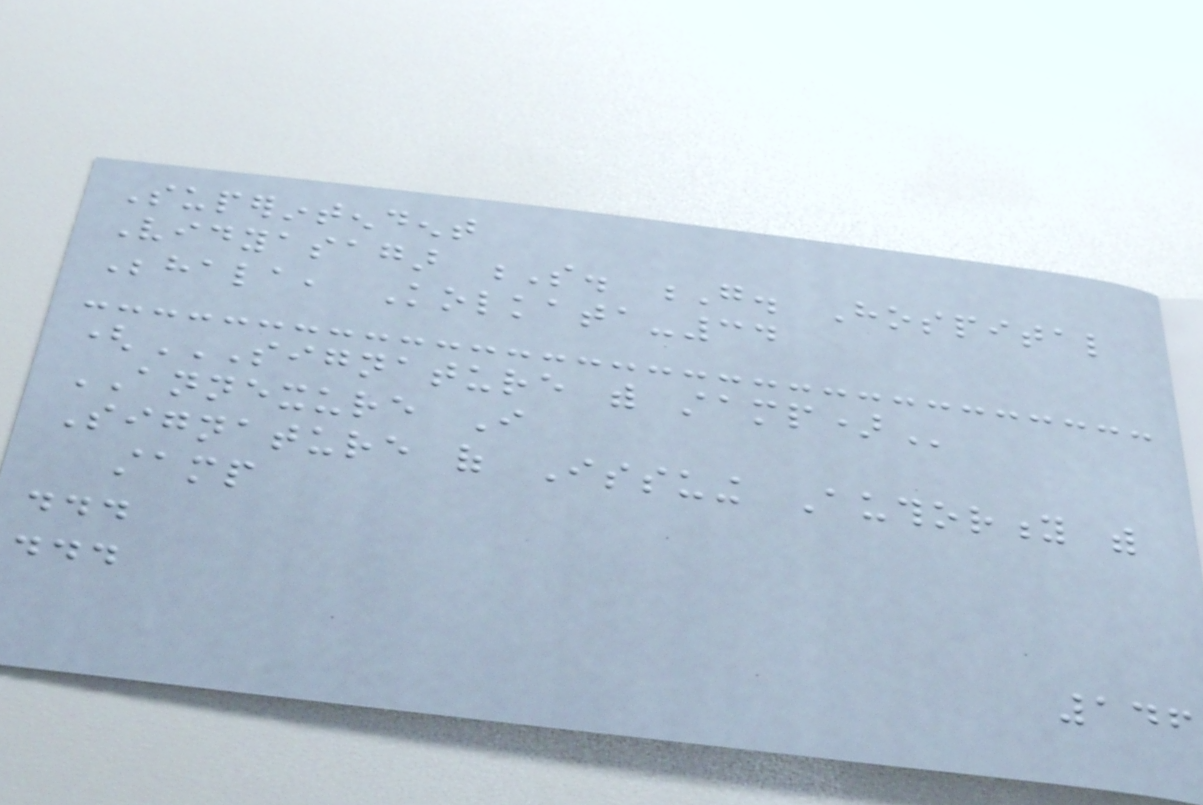Superintendent
Vidyasagar S. G. Hospital
Behala, Kolkata-34
(SIGNATURE WITH STAMP)
ANNEXURE I
Signature of Issuing Authority with
stamp
...
...
146
